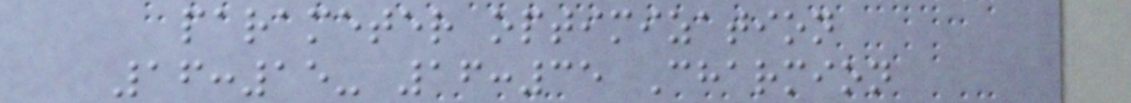parameter optimization
16:15- 16:35 Charmion
